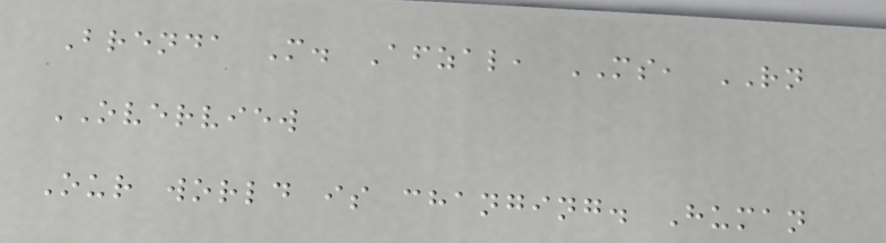Brenda M. Afzal, MS, RN
OVERVIEW
Our world is changing. Human
